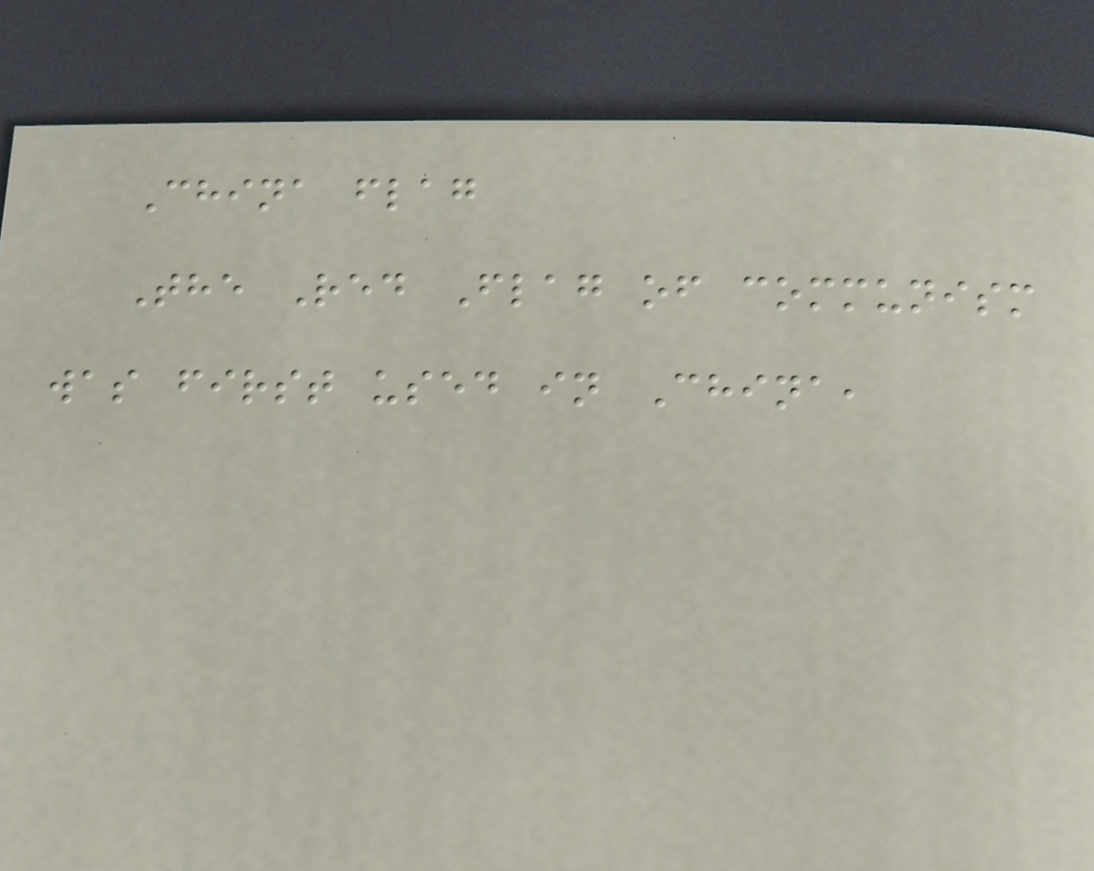China flag
The Red Flag of communism
was first used in China,
